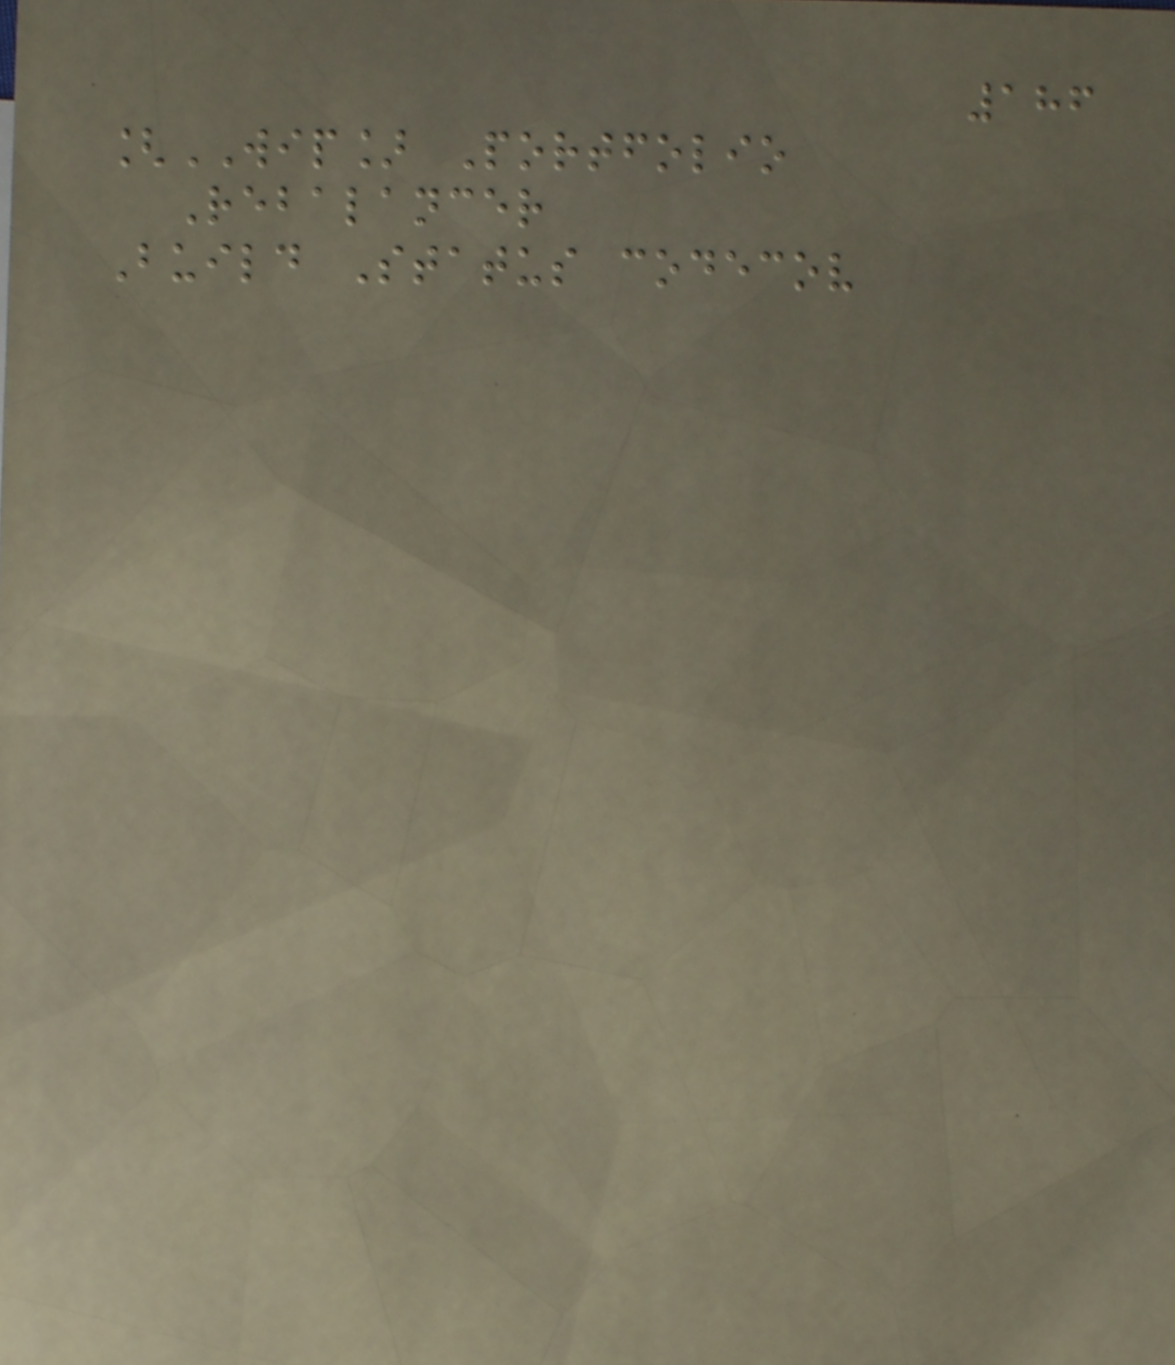186
[WIP] Portfolio
Rebalancer
Build Status codecov
